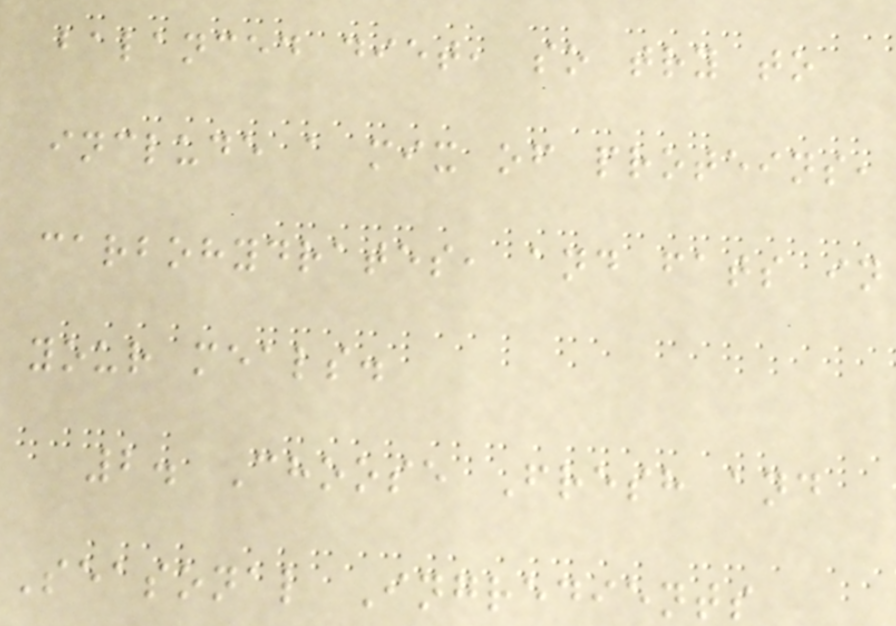balanced diet, so try to
include a mix of proteins,
carbohydrates, and fats in
your meals.
2. Choose Fresh and
Seasonal Ingredients
